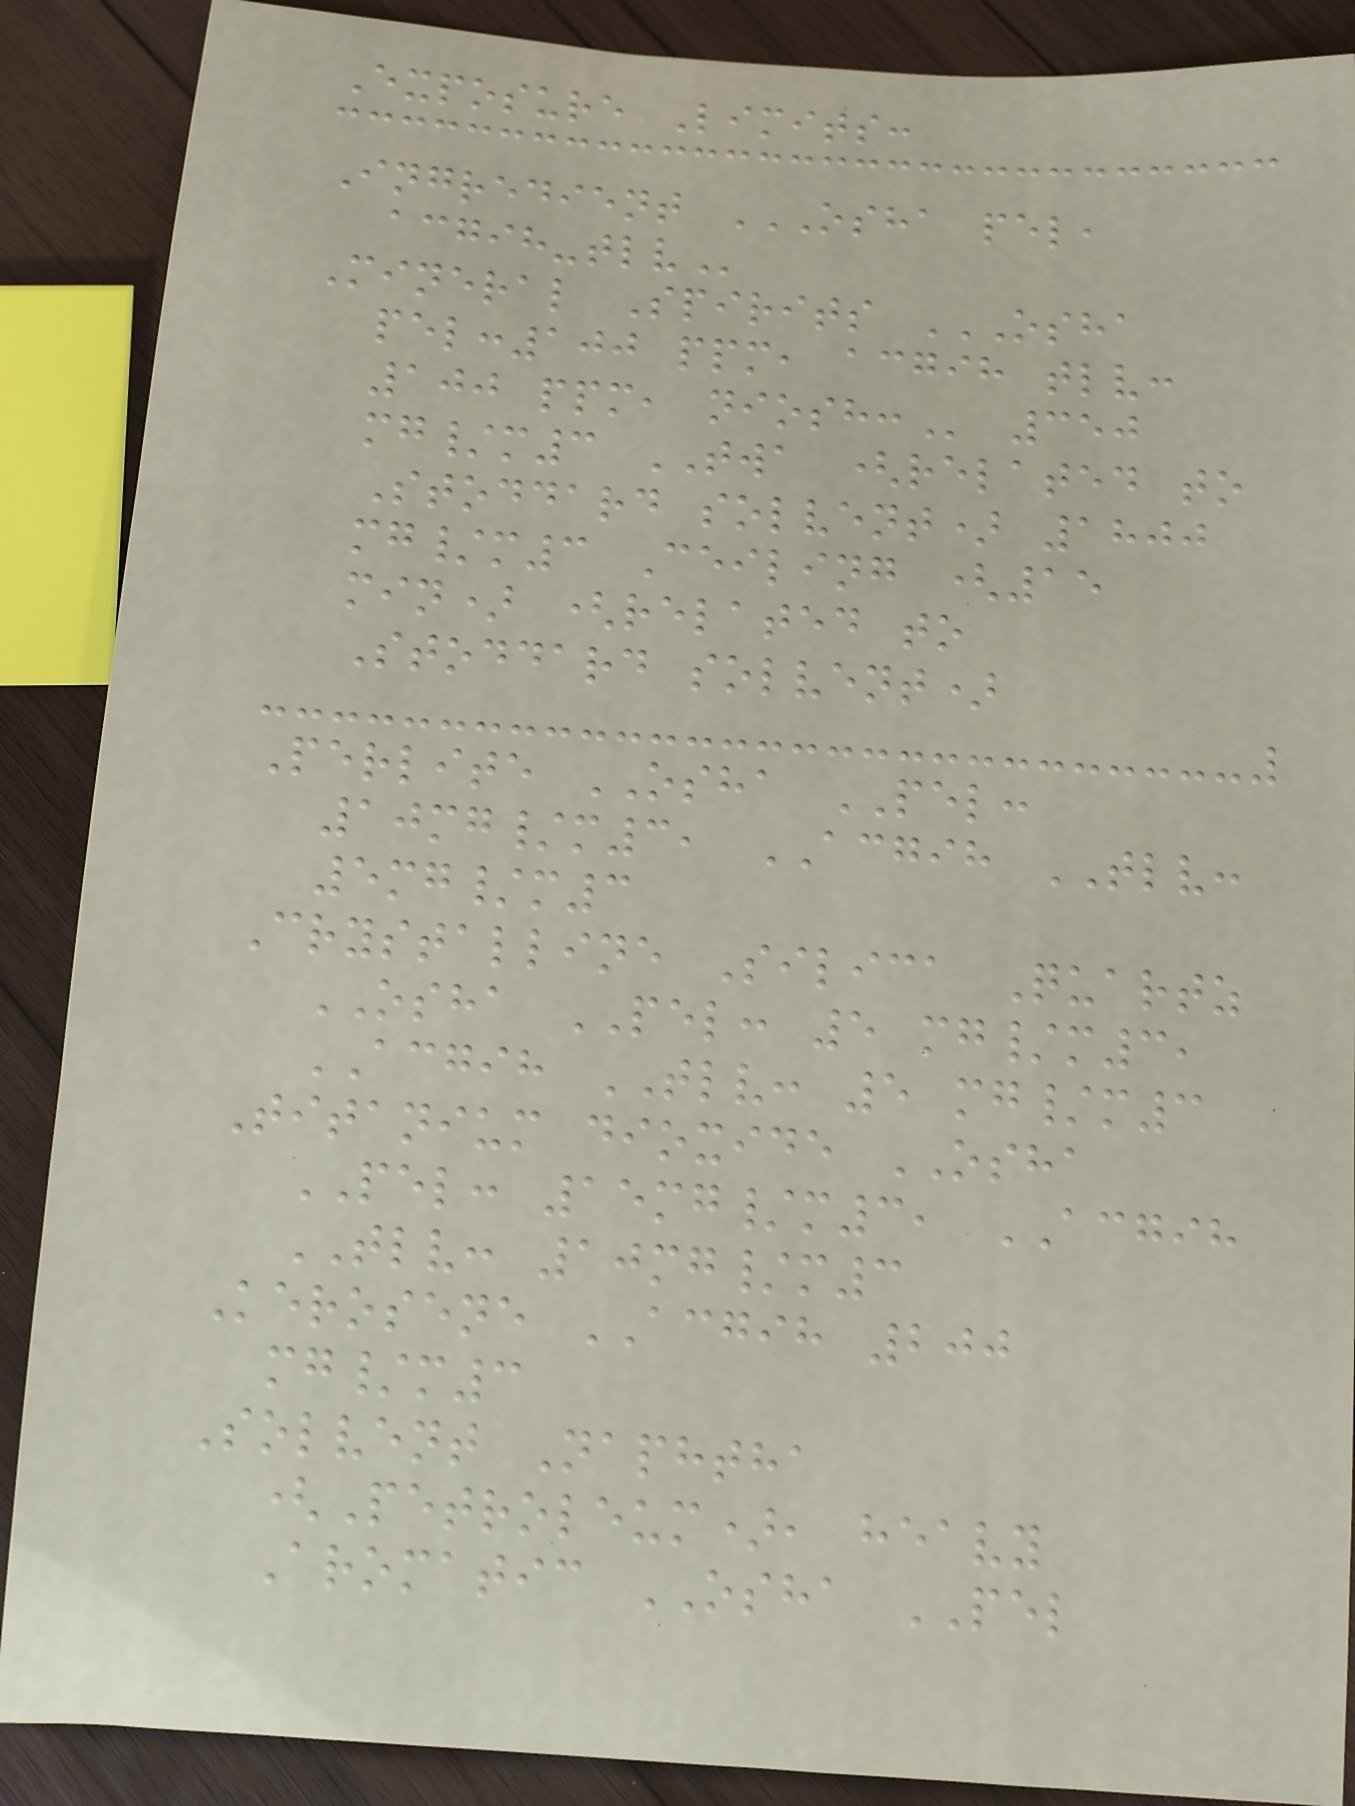Exposure Limits:
Ingredient OSHA PEL,
ACGIH-TLV
Mineral Spirits OSHA
PEL:100 PPM, ACGIH TLV:
100 PPM, NIOSH: 350
mg/m3 TWA (related to
Stoddard solvent) 1800
mg/m3 Ceiling (15
min) (related to
Stoddard solvent)
Perlite OSHA PEL:
10mg/m3, ACGIH TLV:
5mg/m3
Crystalline Silica Quartz
OSHA PEL: 5 mg/m3,
ACGIH TLV: 5 mg/m3
Titanium dioxide OSHA
PEL: 15mg/m3, ACGIH
TLV: 10mg/m3
Kerosene ACGIH 200
mg/m3
Solvent Naphtha
(Petroleum), heavy
Aromatic OSHA PEL
